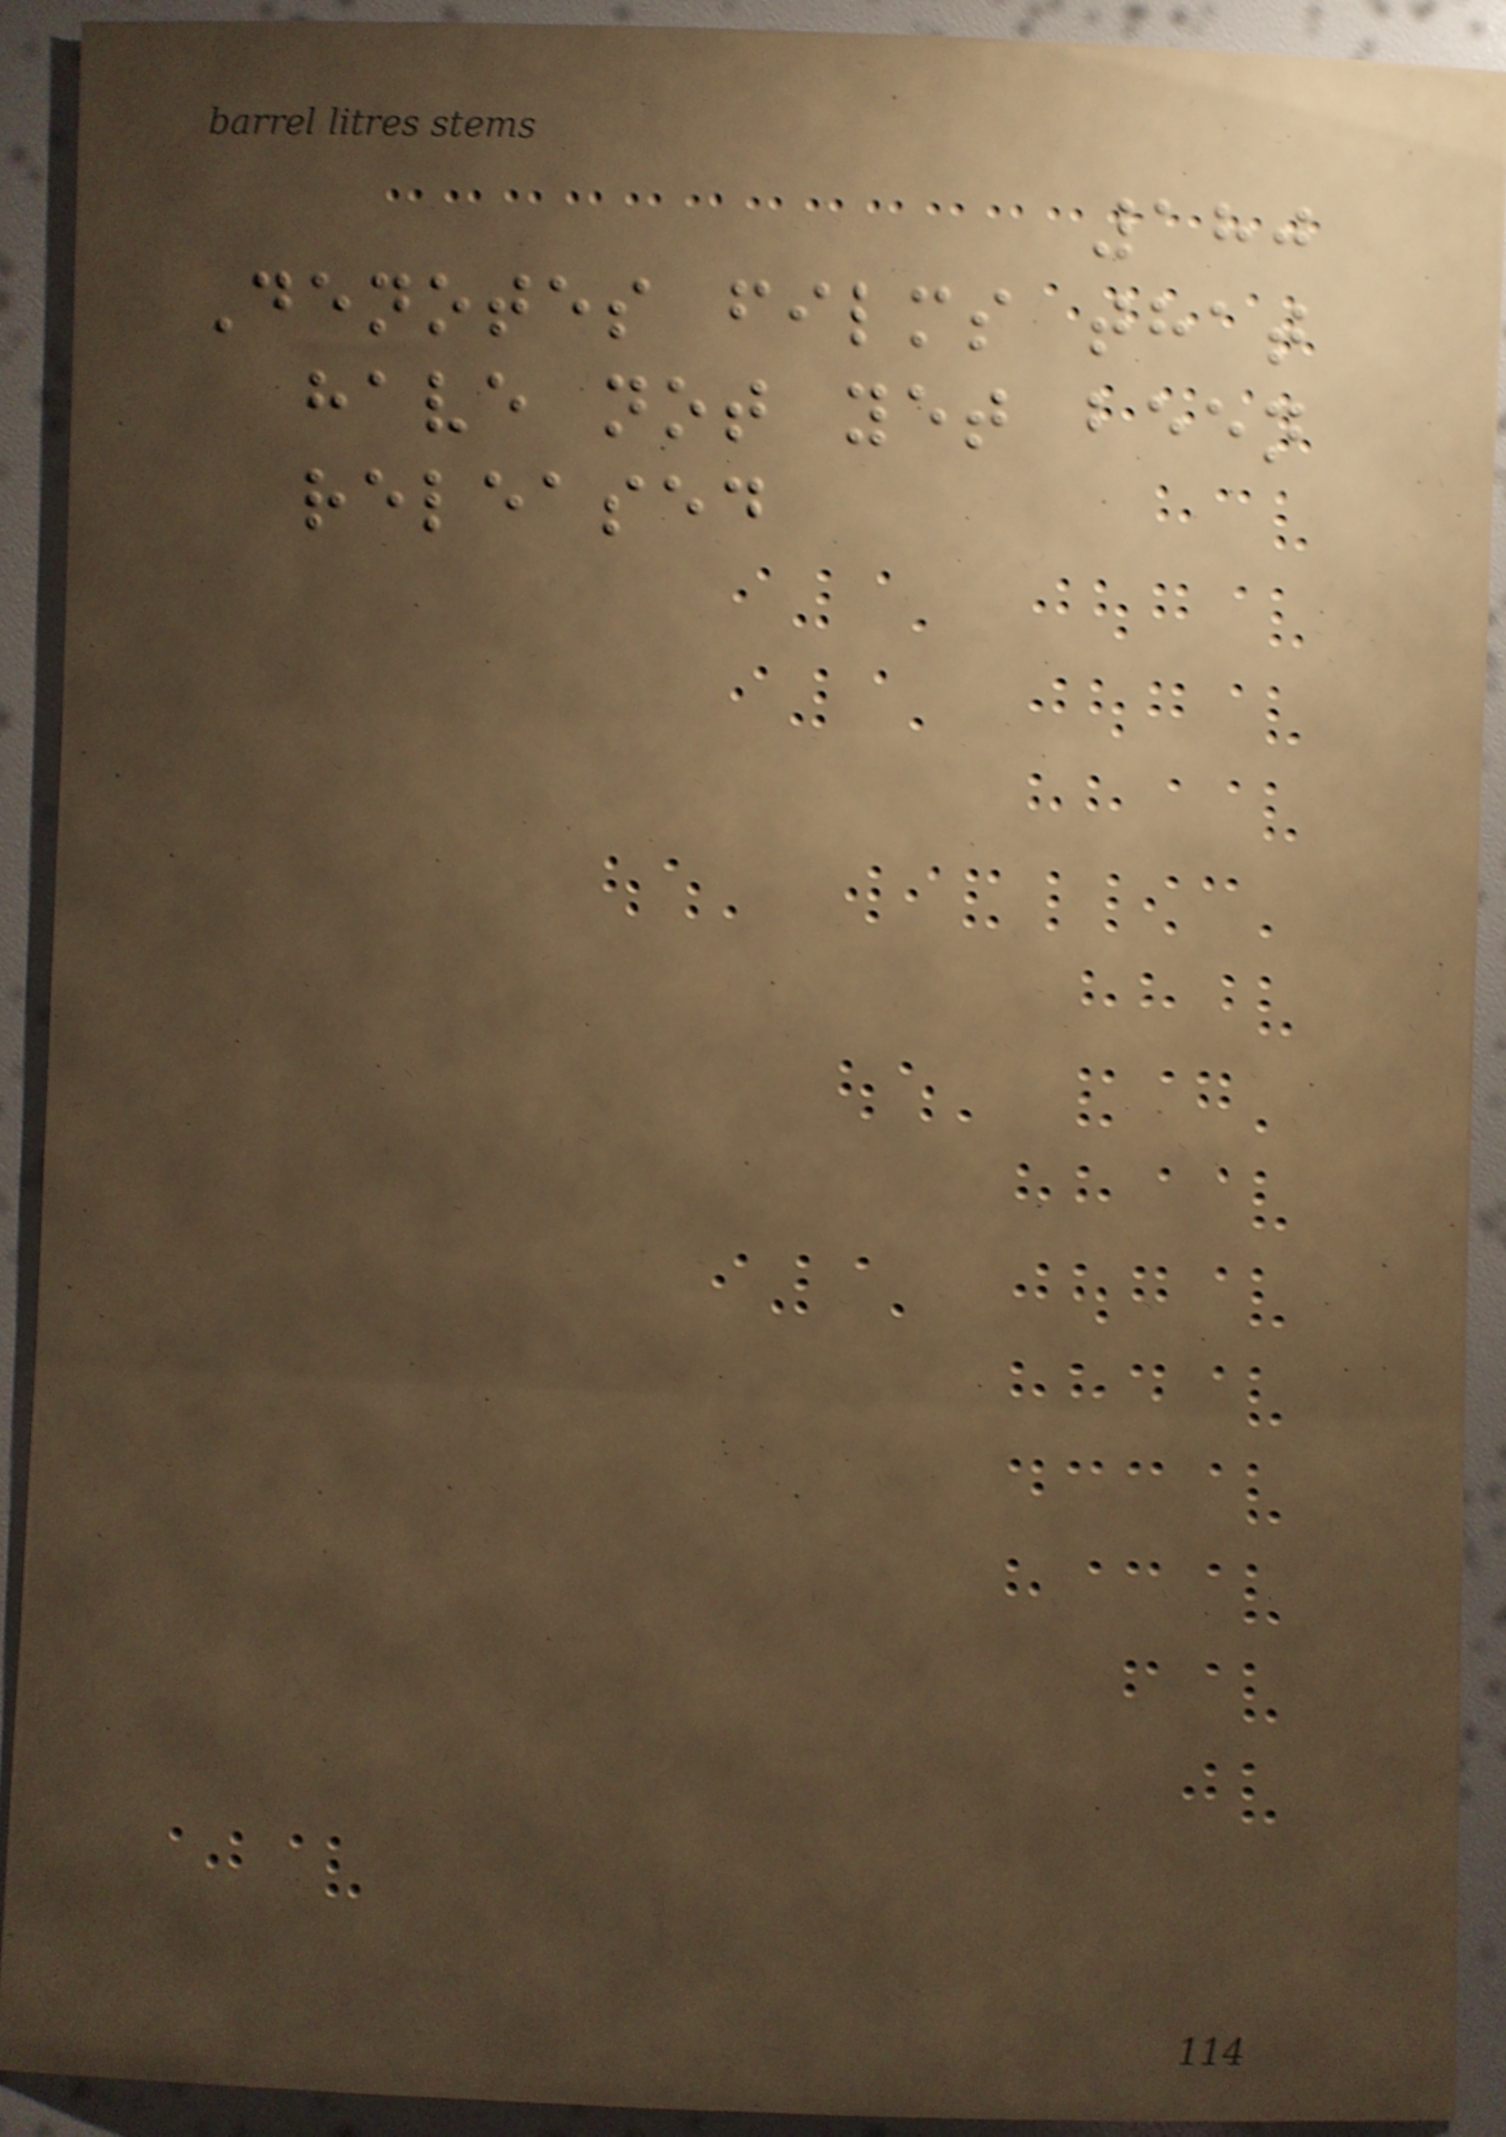180
Denotes films that
have not yet been
released
